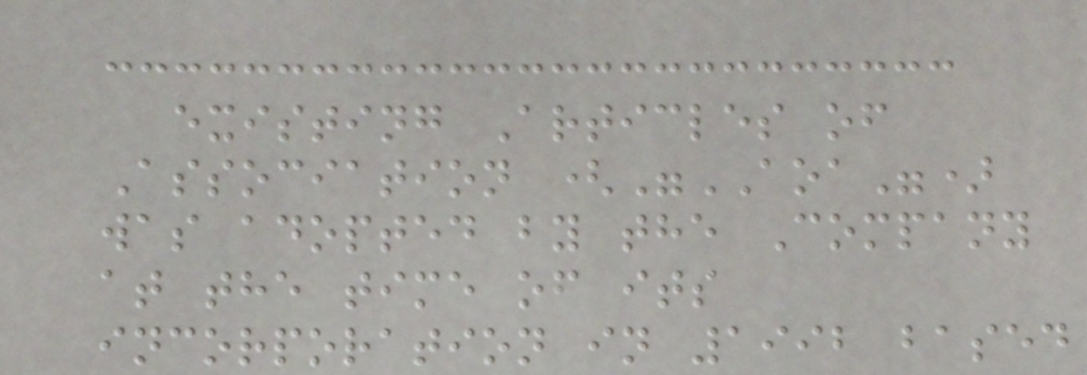existing Articles of
Association ("AOA")
was adopted by the Company
at the time of its
incorporation in 1992 based
